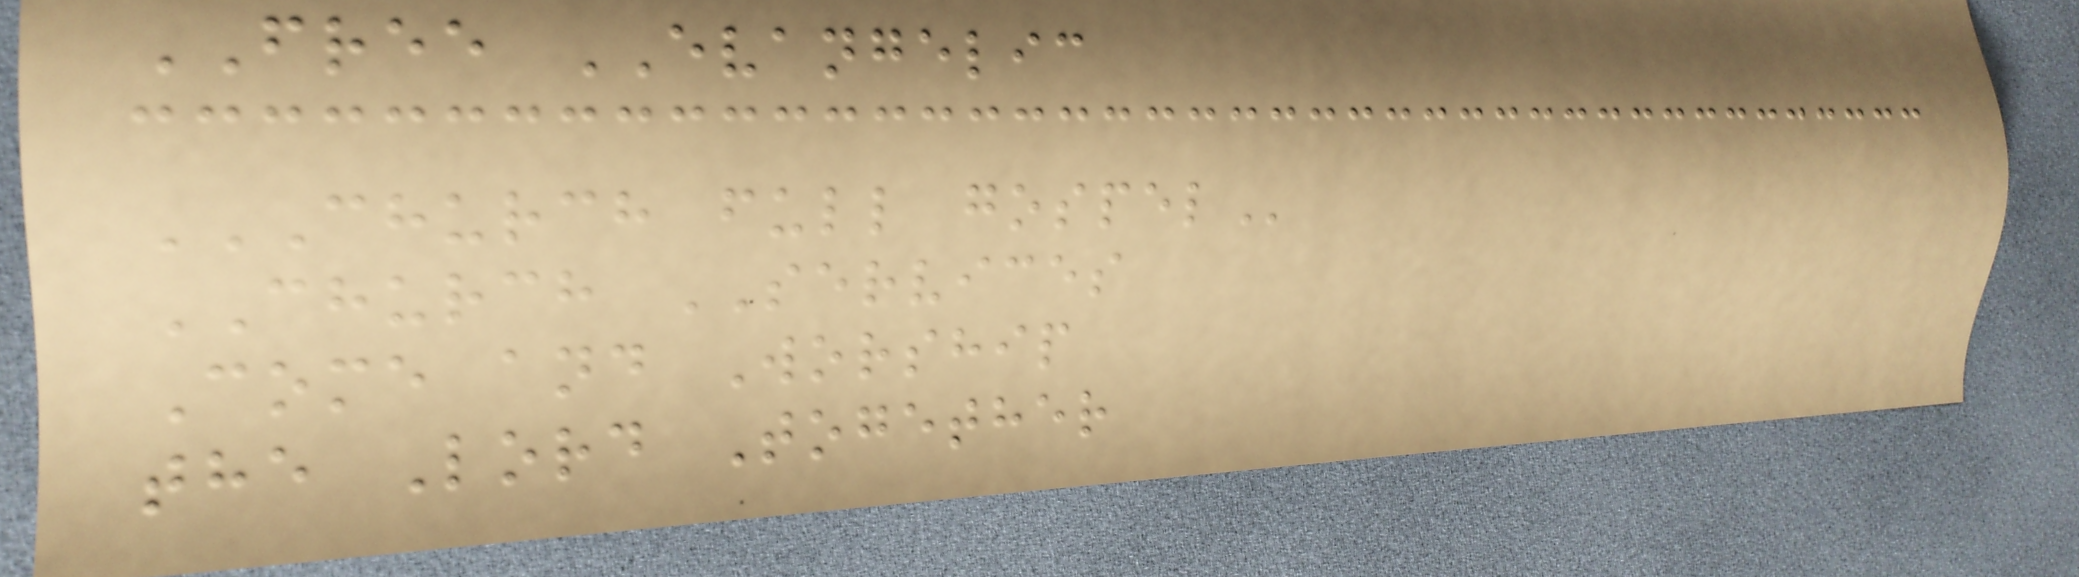FREE EVANGELIC
CHURCH FULL GOSPEL
CHURCH SERVICES
Come and Worship
the Lord Together
